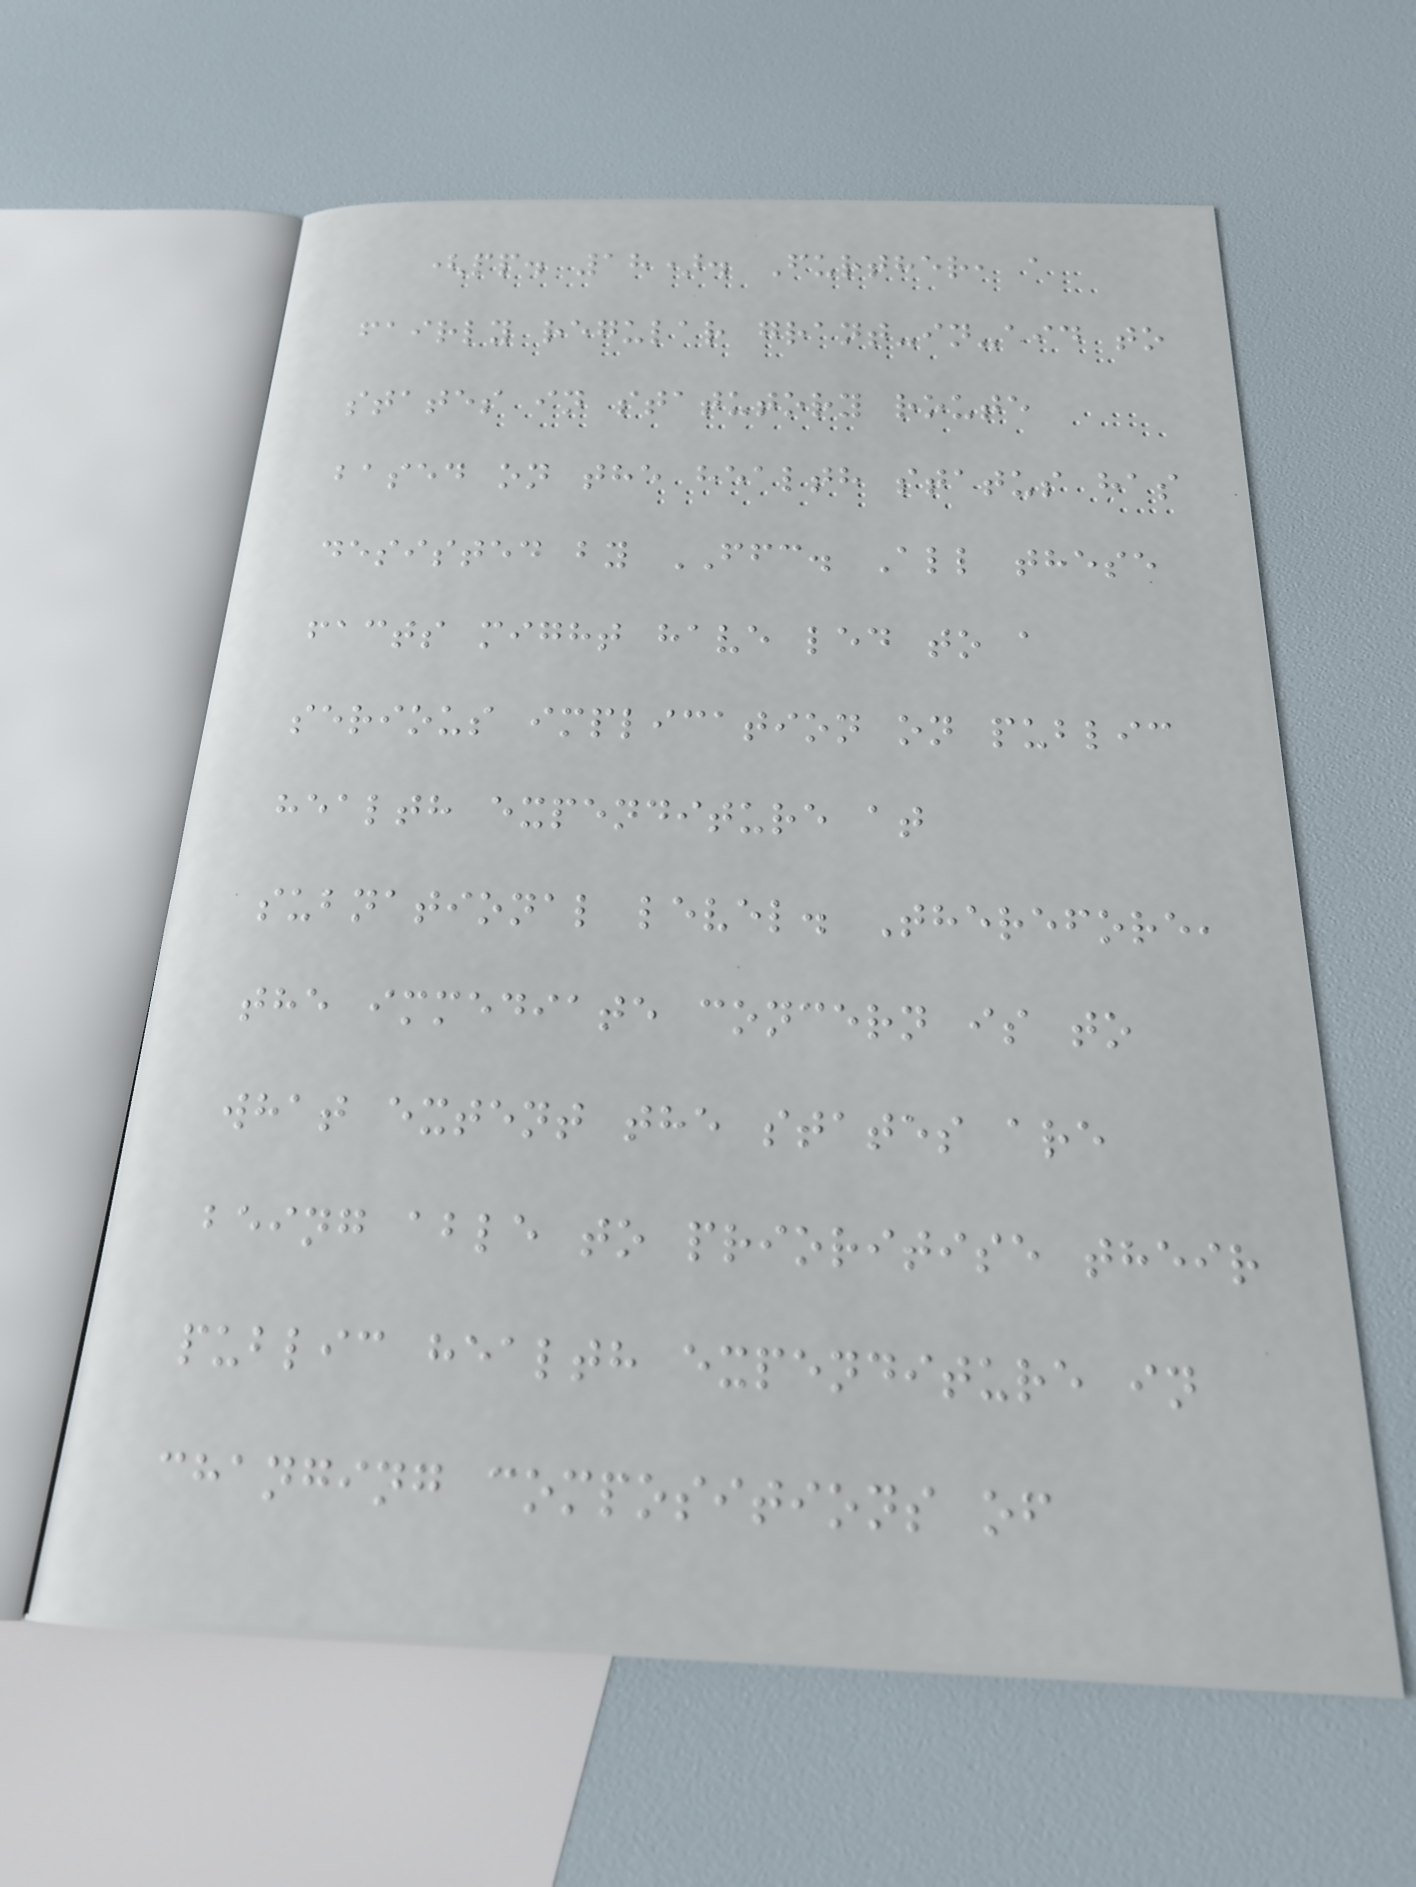(pp. 18). Further, a
fairly regular grant-in-aid to
states in statutory route
based on the health status has
desisted by FFC. All these
facts might have led to a
serious implication on public
health expenditure at
subnational level. Therefore,
the immediate concern is to
what extent the states are
being able to prioritise their
public health expenditure in
changing compositions of
